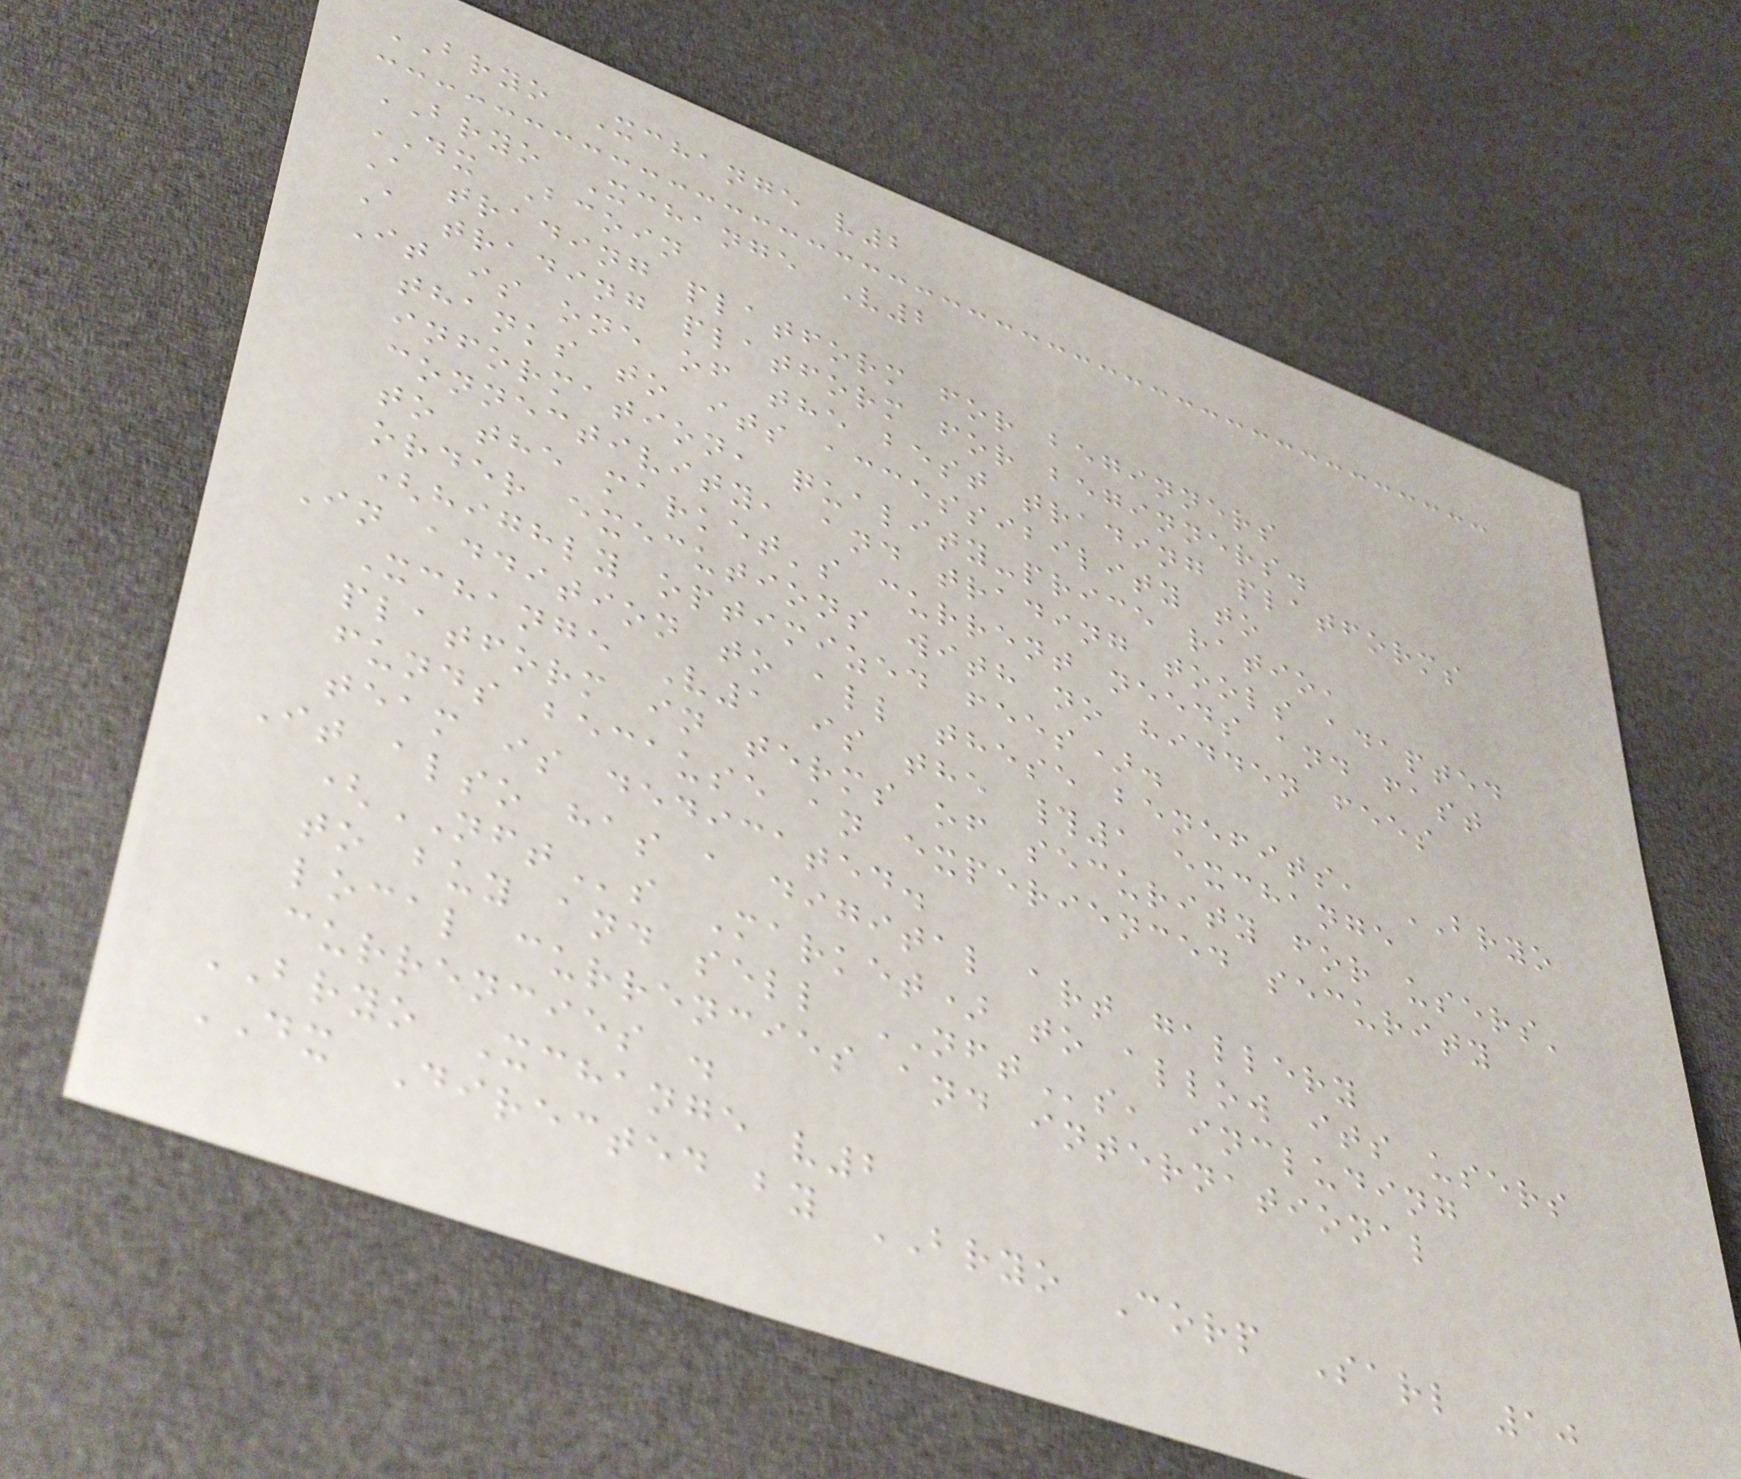BRYO Xchange v2
BRYO Xchange V2
DX Bcoin
A trading platform for beginners
A trading platform for beginners.
It is one of the best trading platforms
thanks to its accessibility to
information, quality-price ratio,
connectivity, and trading tools adapted
to the market's current needs and fast
order executions with no hidden fees
(highly optimized fees).
In addition to all these benefits, BRYO
Xchange V1 is the #1 exchange
platform in terms of security for users'
funds because an experienced security
team is dedicated.
It also has a digital art gallery
(NFTs Market) to allow its users
to buy and sell NFTs, including
local currencies and international
currencies .
BRYO Xchange v2
DX Directed by BRYO Corp Sarl 10
